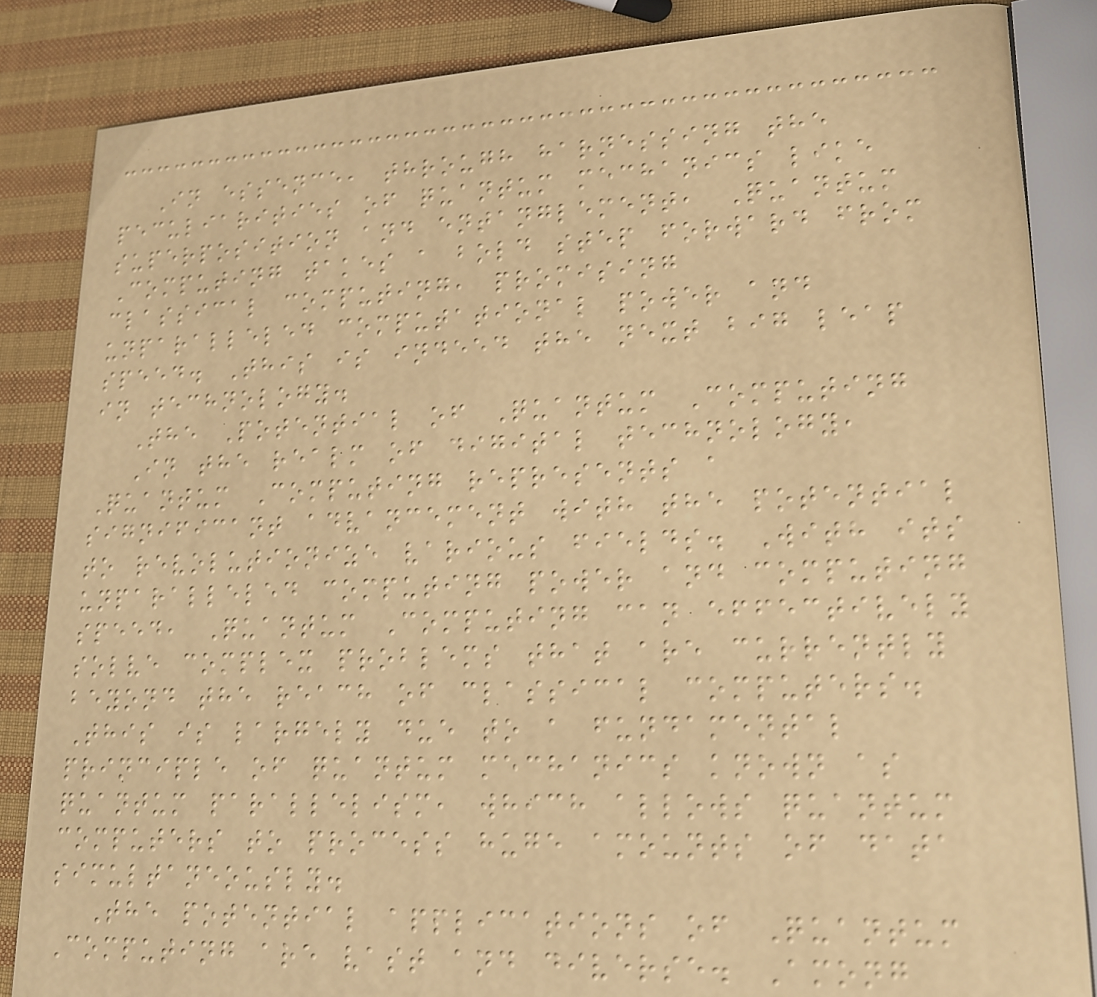In essence, through harnessing the
peculiarities of quantum mechanics like
superposition and entanglement, Quantum
Computing takes a bold step forward from
classical computing, promising
unparalleled computational power and
speed. This is indeed the next big leap
in technology.
The Potential of Quantum Computing
In the realm of digital technology,
Quantum Computing represents a
significant advancement with the potential
to revolutionize various fields. With its
unparalleled computing power and computing
speed, Quantum Computing can effectively
solve complex problems that are currently
beyond the reach of classical computers.
This is largely due to a fundamental
principle of quantum mechanics known as
quantum parallelism, which allows quantum
computers to process huge amounts of data
simultaneously.
The potential applications of Quantum
Computing are vast and diverse. Among
